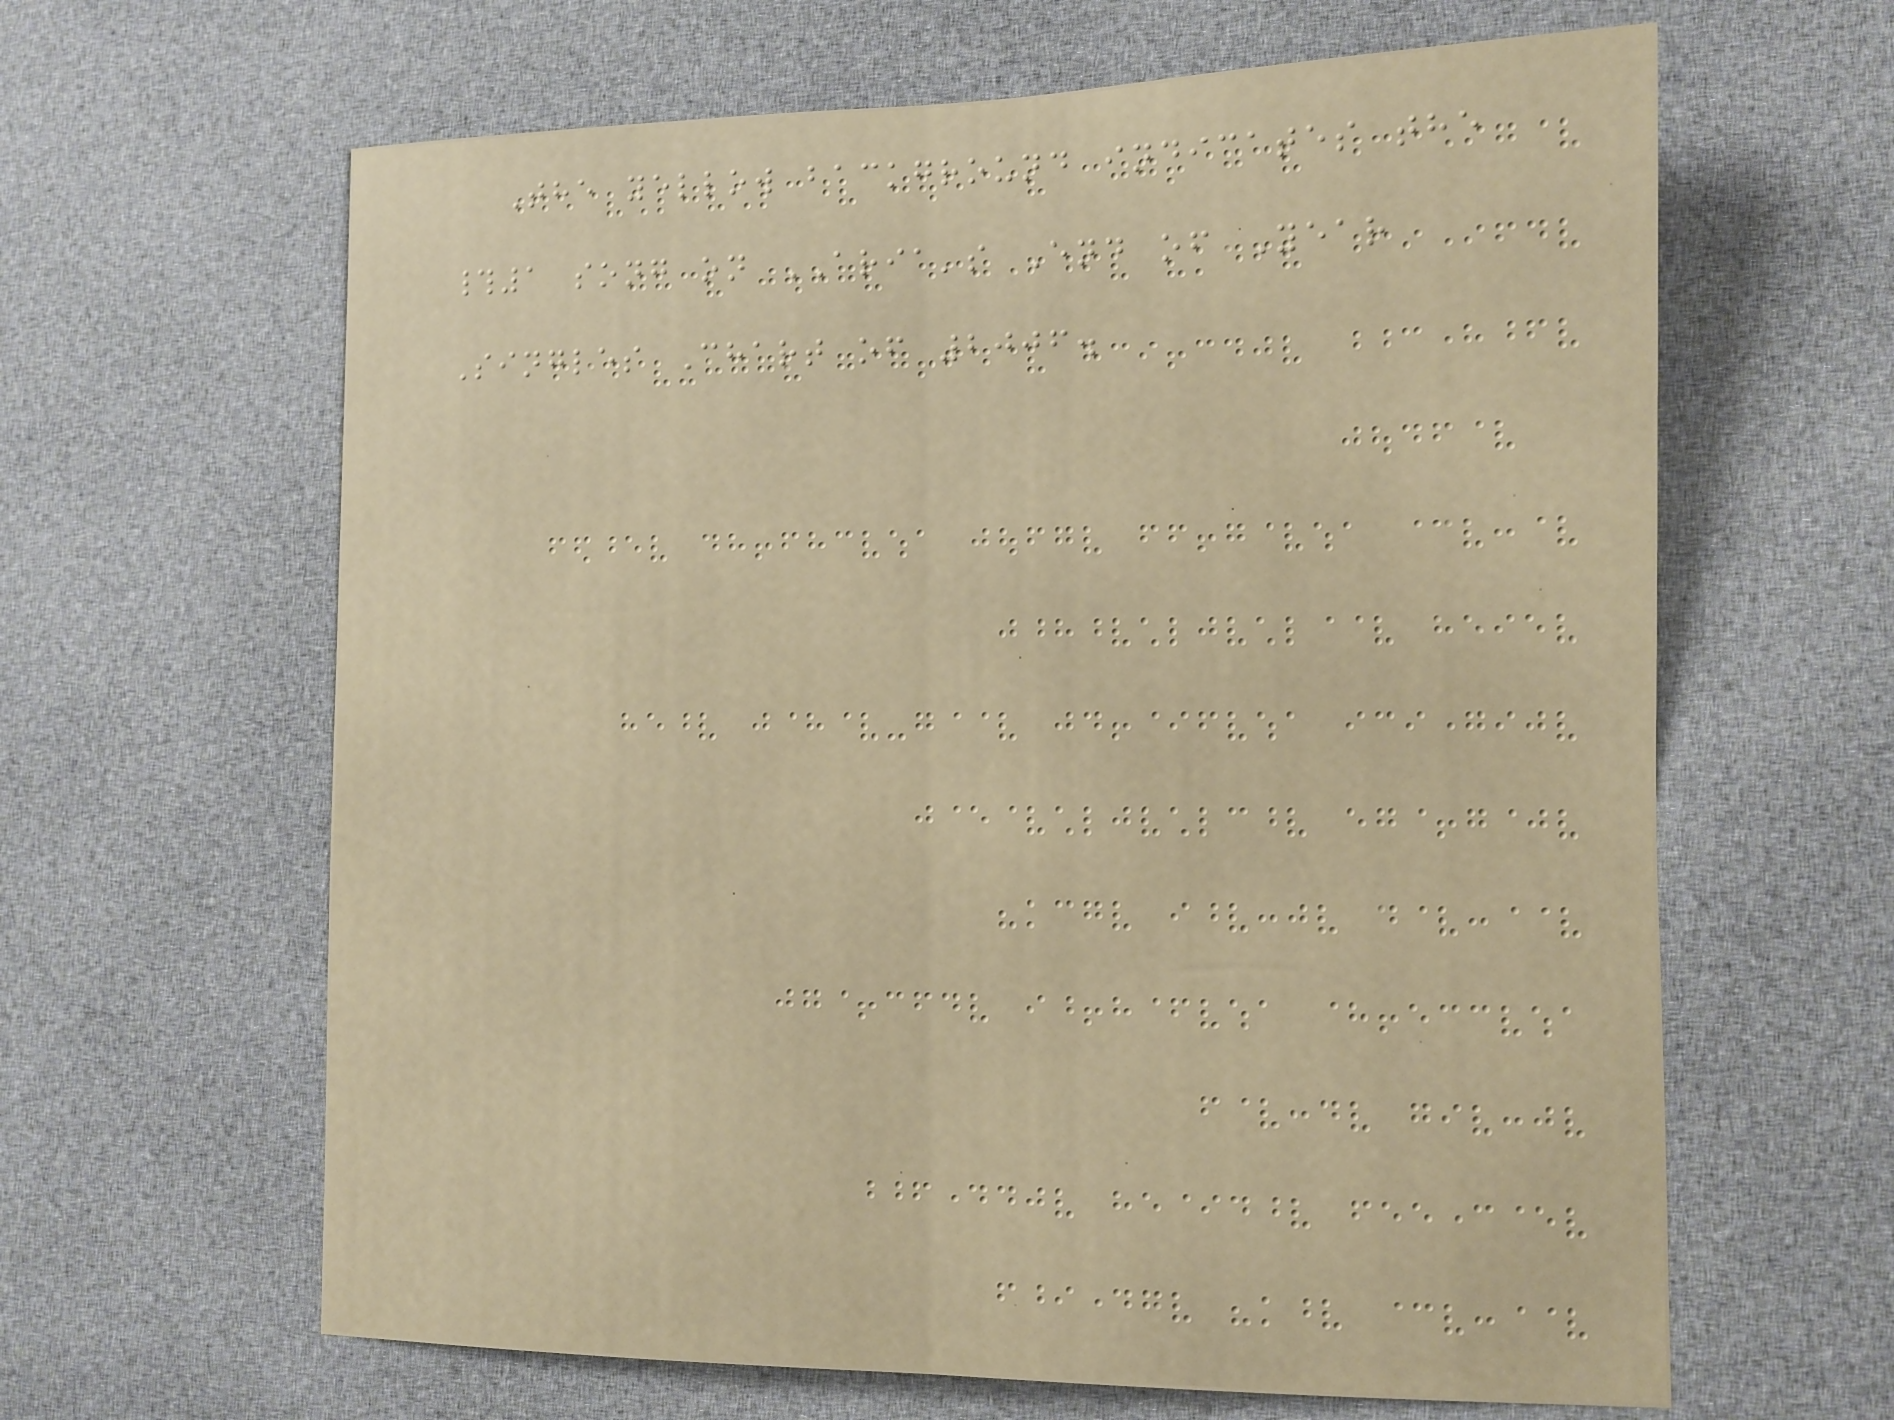The yellow background indicates the
#1 song on ARIA's End of Year
Singles Chart of 2006.
